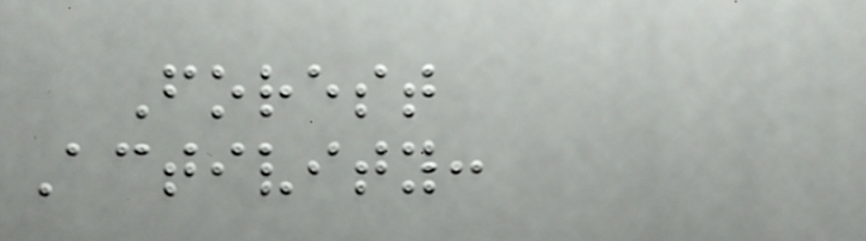Forest
Activity:
